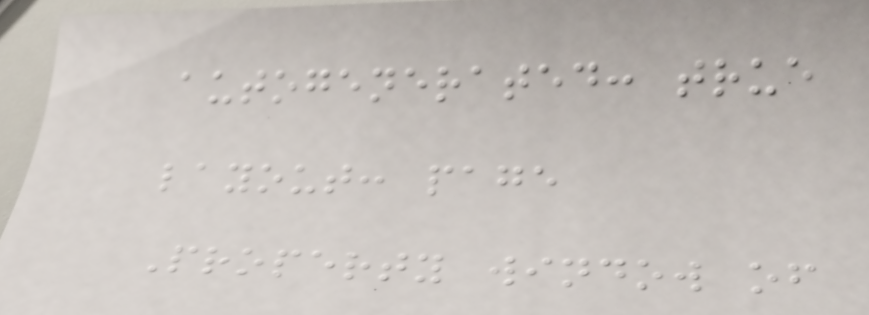autogenerated: true
layout: page
Property window of
